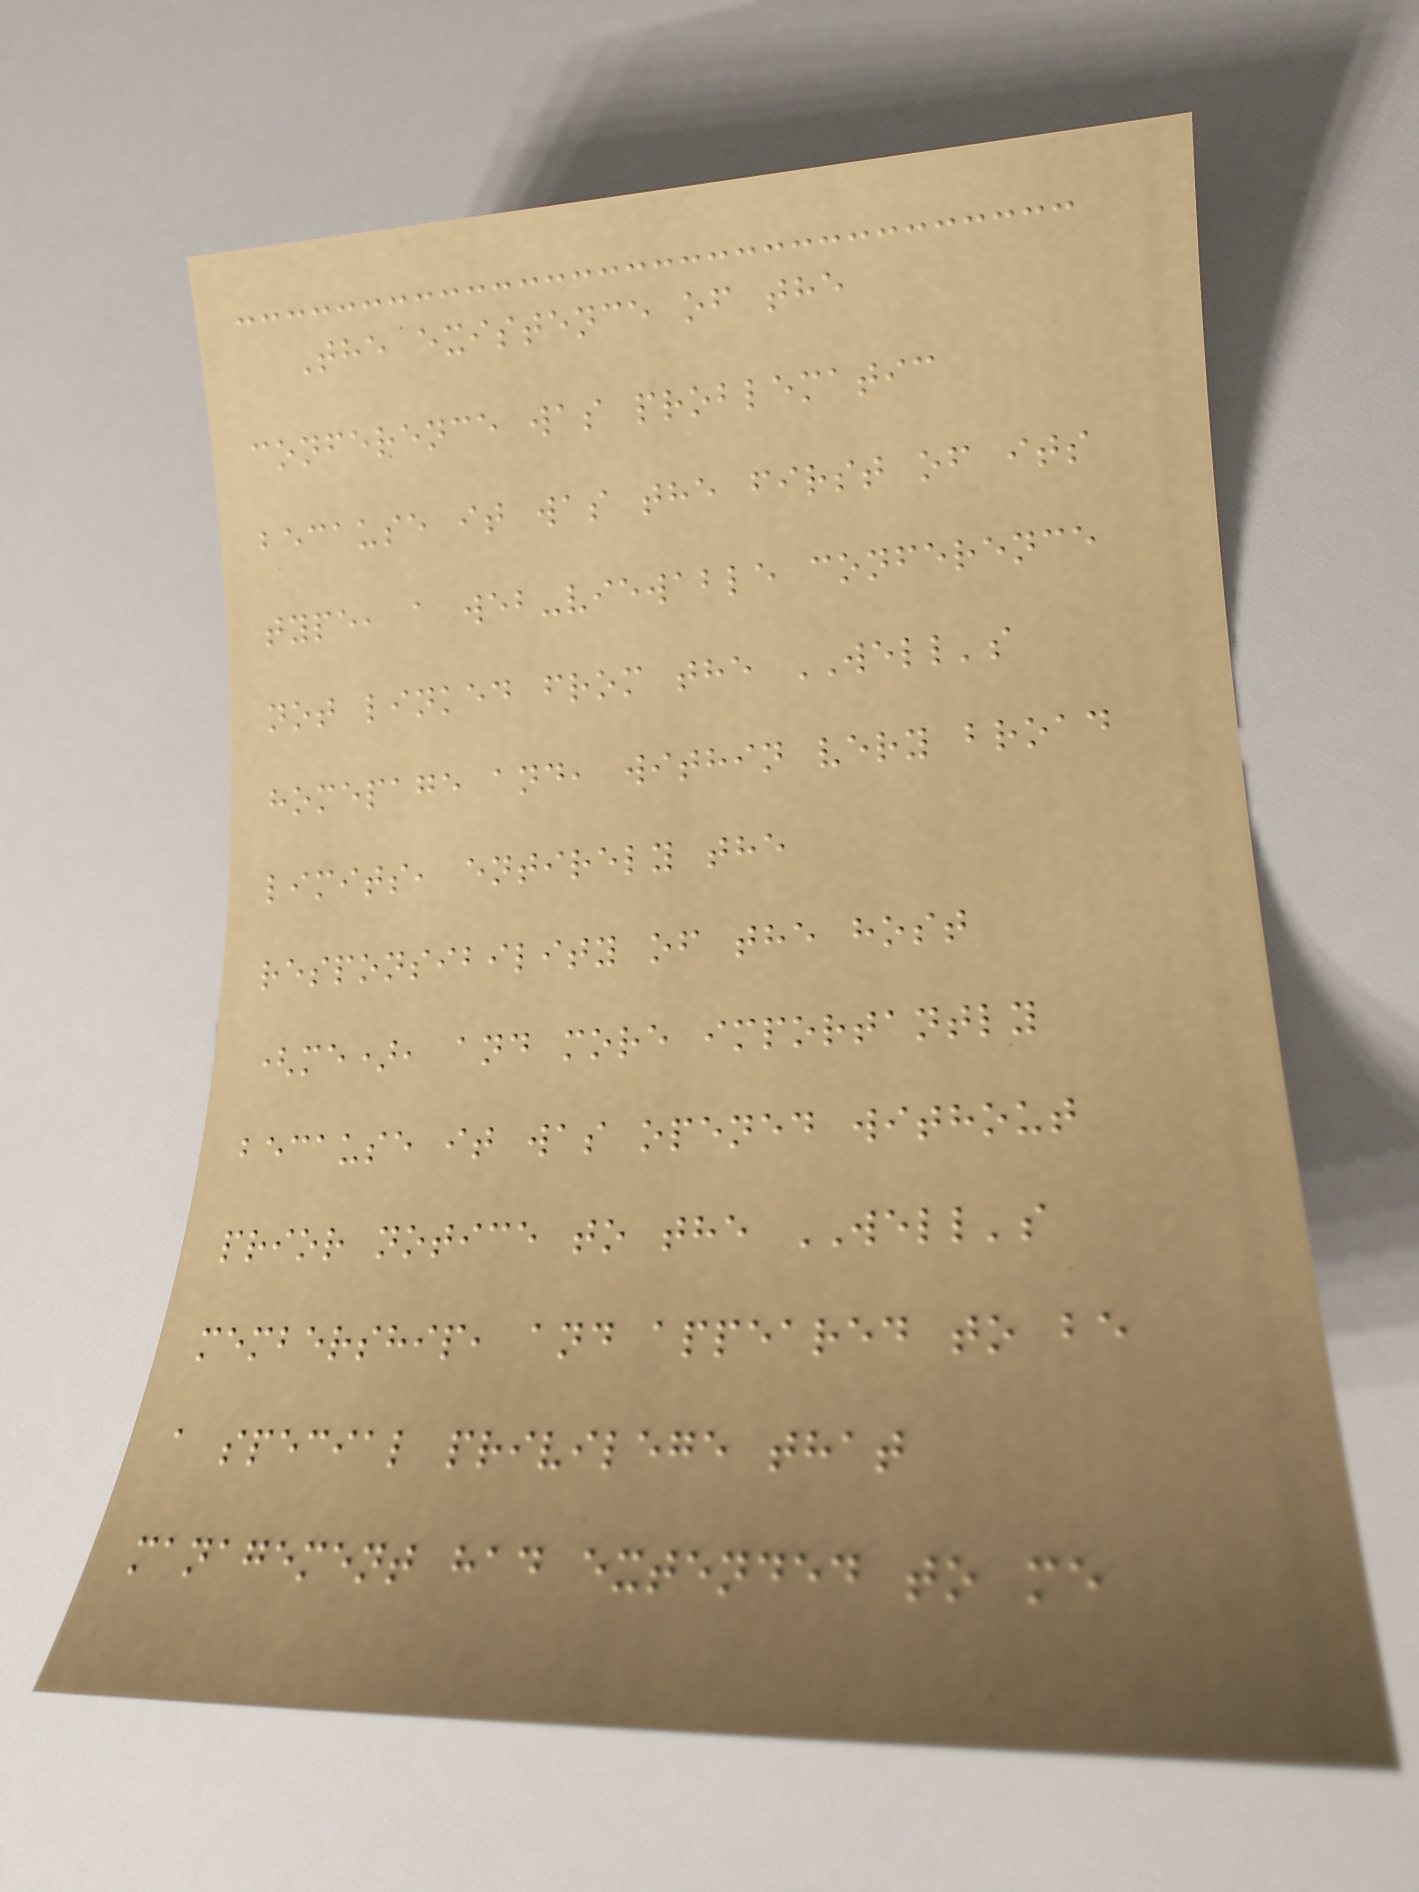The existence of the
conference was problematic
because it was the first of its
type, a web-viewable conference
not linked from the WELL's
homepage and, within very broad
limits, entirely the
responsibility of the host
(me), and more importantly
because it was opened without
prior notice to the WELL's
membership, and appeared to be
a special privilege that
management had extended to me
